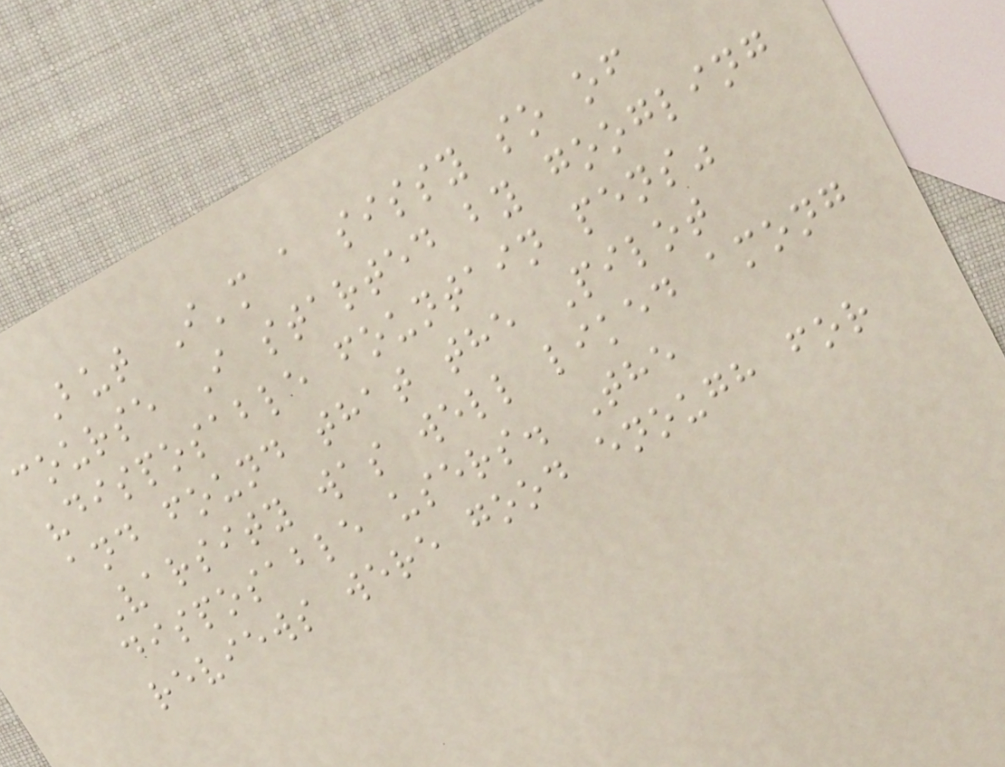But I'm a sissy so of
course I started by googling
"disposable fountain pens"
and found that the Pilot
Varsity was well liked among
disposable users. The
reviews were good enough for
